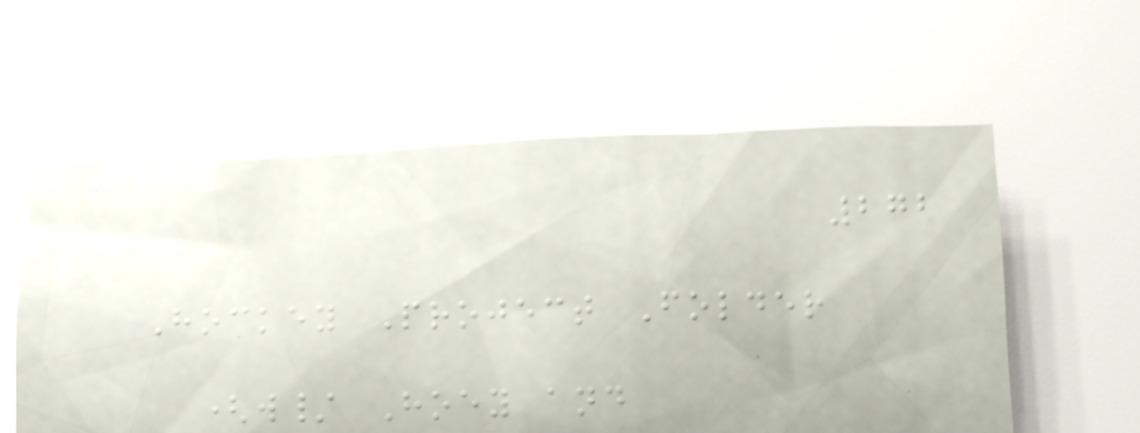272
Hockey Project Folder
(w/ Hoey and
